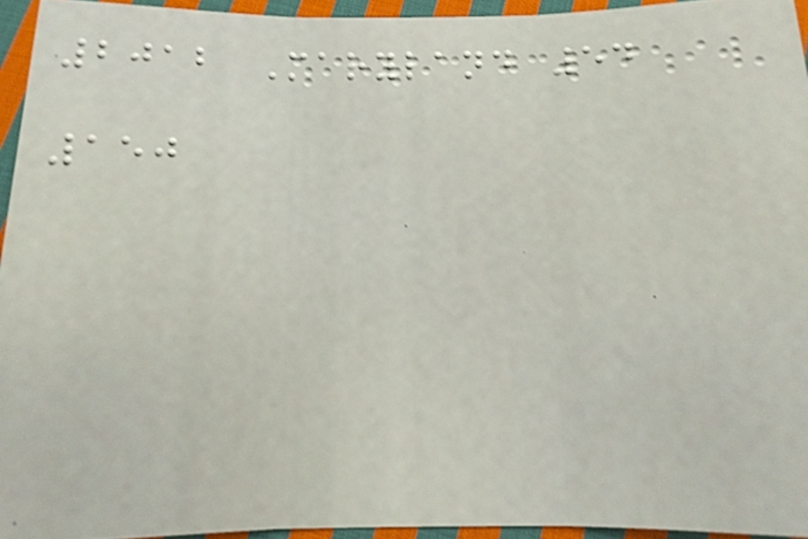2012 Maryland 54
150
